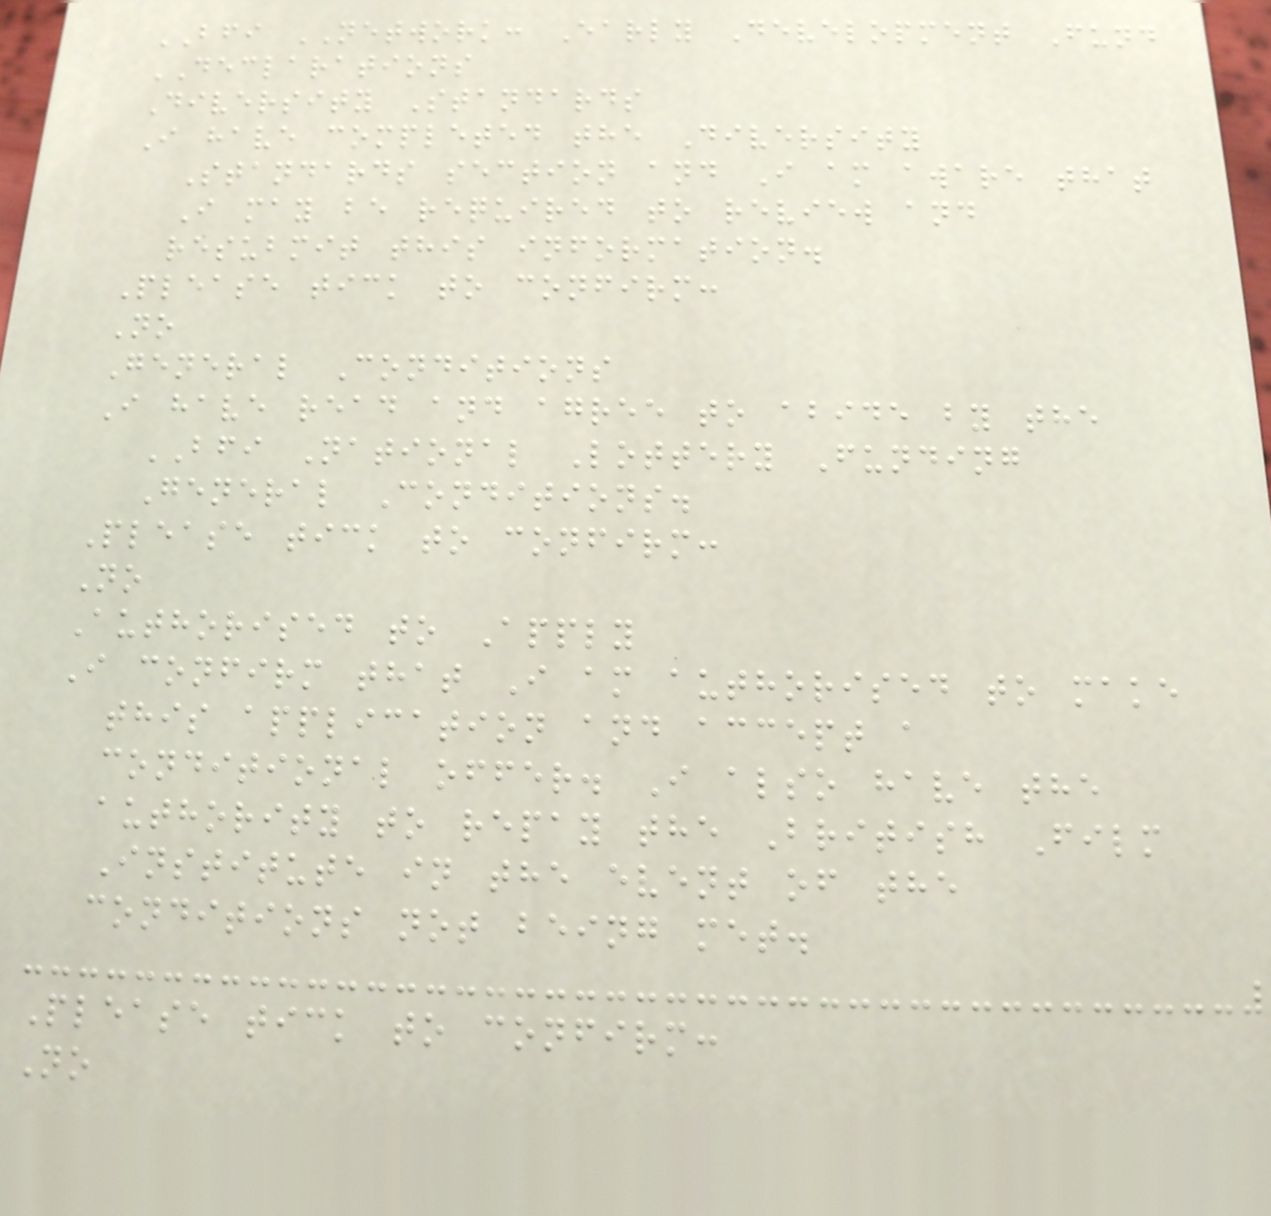BFI NETWORK: Early Development Fund
DECLARATIONS
Diversity Standards
I have completed the Diversity
Standards section and I am aware that
I may be required to review and
resubmit this information.
Please tick to confirm:
No
General Conditions
I have read and agree to abide by the
BFI National Lottery Funding
General Conditions.
Please tick to confirm:
No
Authorised to Apply
I confirm that I am authorised to make
this application and accept a
conditional offer. I also have the
authority to repay the British Film
Institute in the event of the
conditions not being met.
Please tick to confirm:
No
